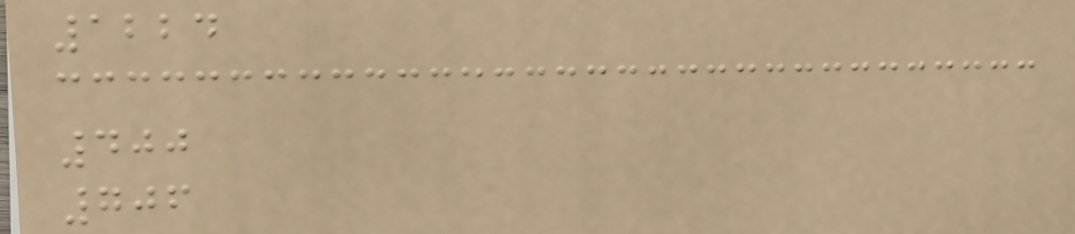1224
400
706
